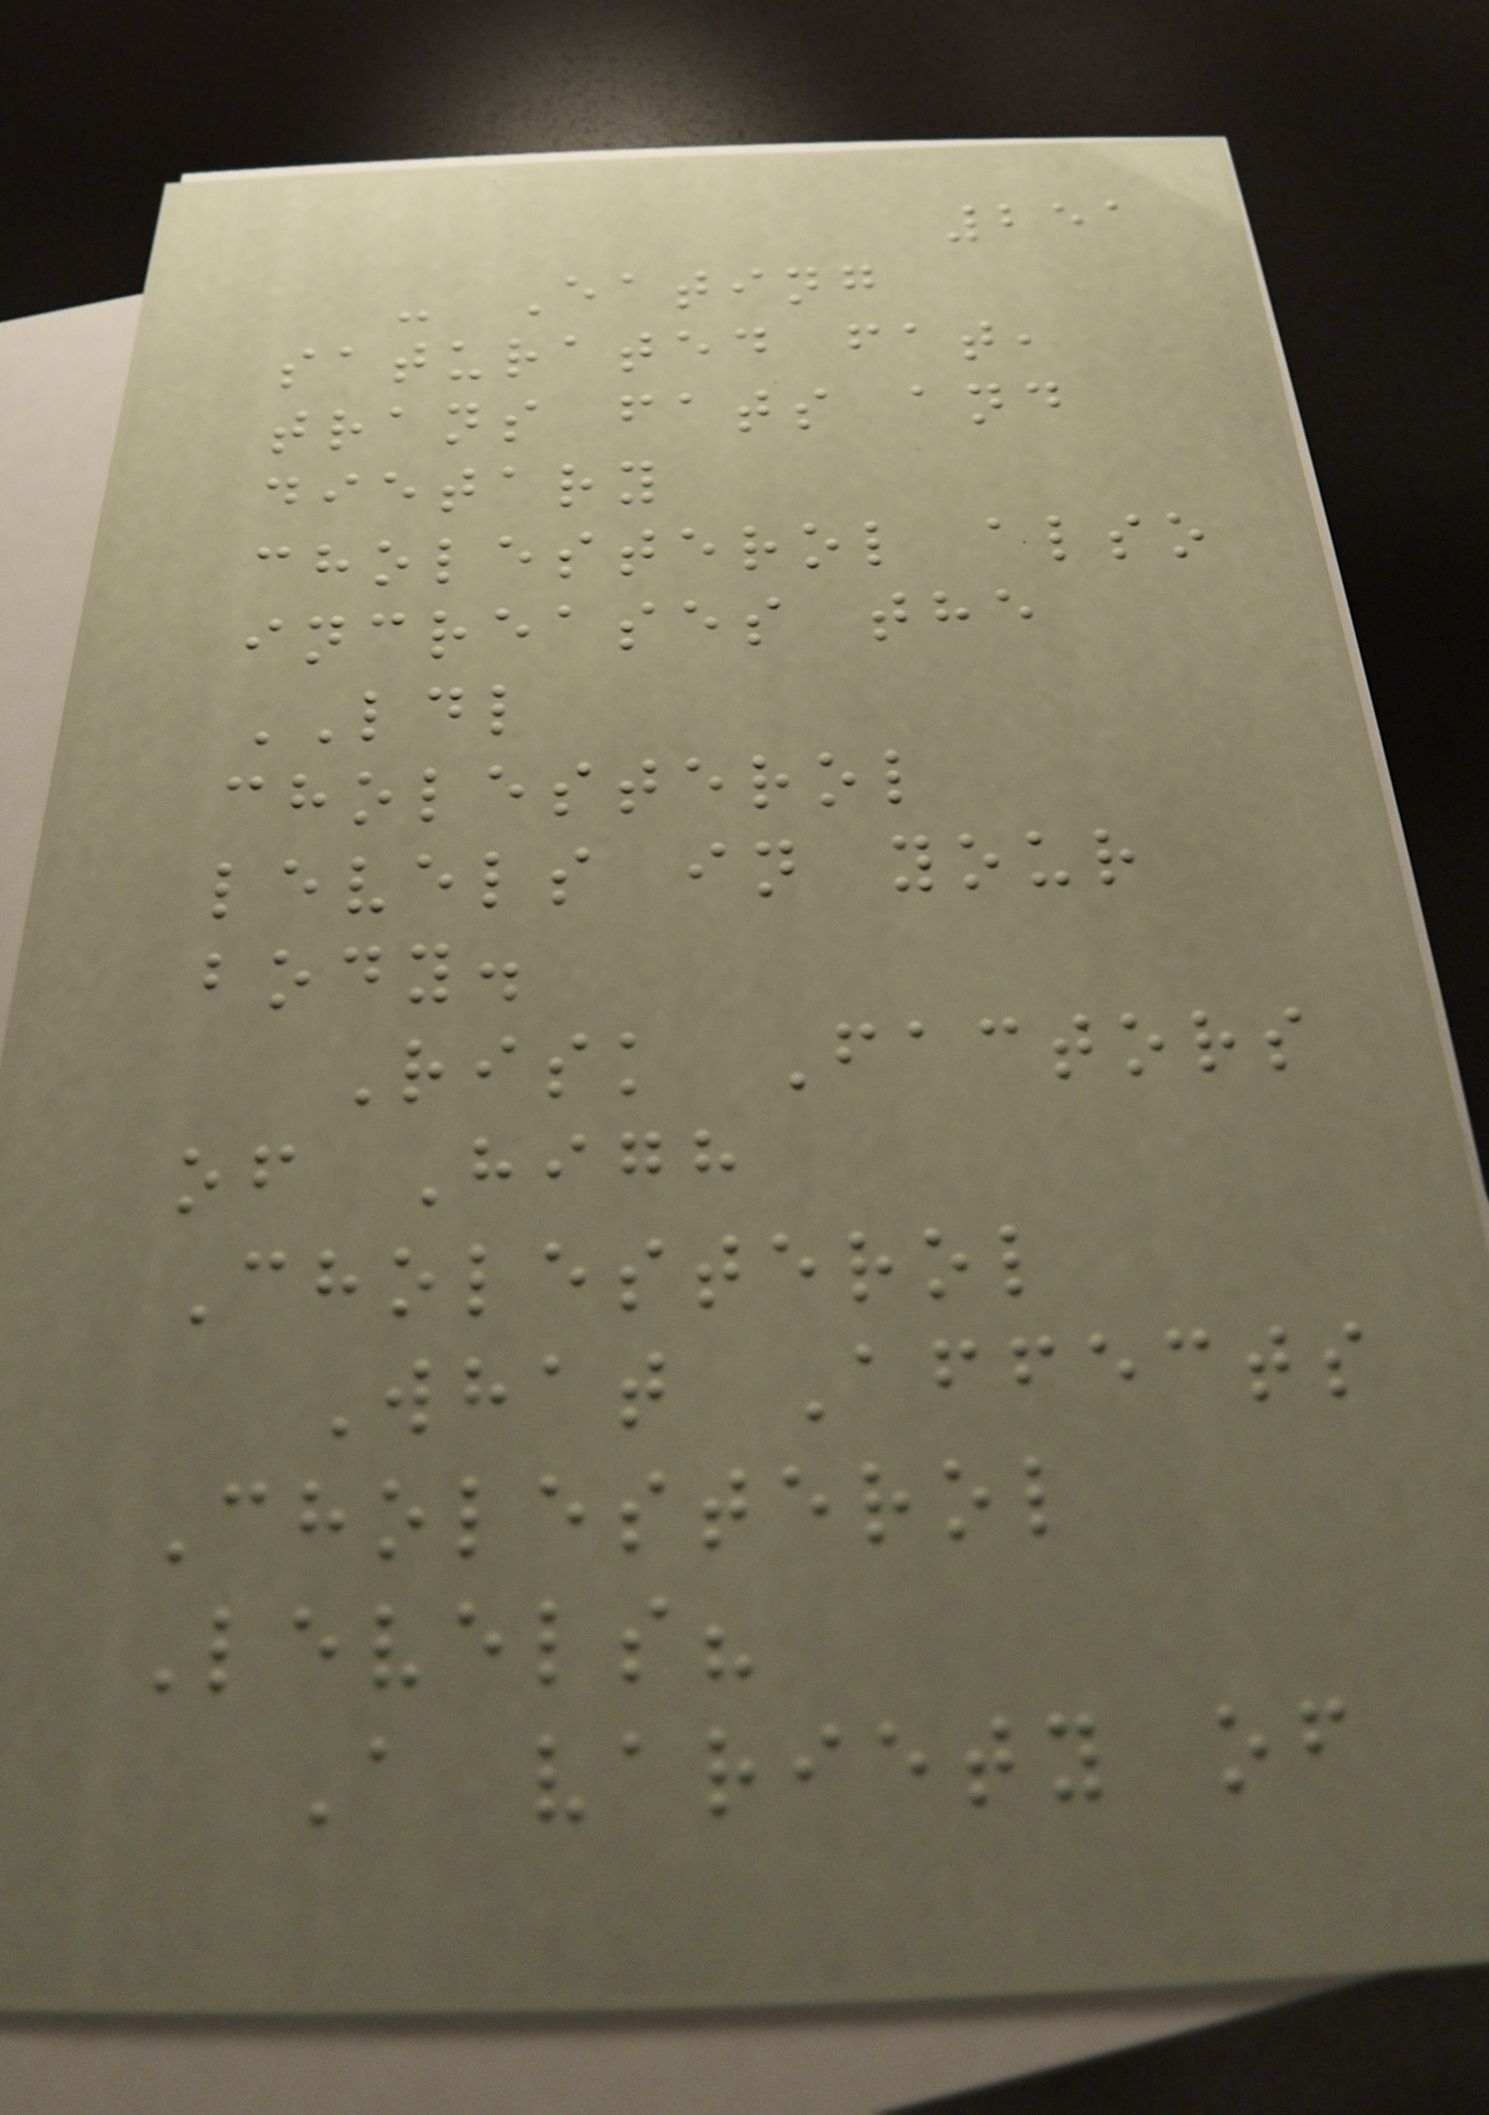251
- Eating
saturated fat,
trans fats and
dietary
cholesterol also
increases the
LDL
cholesterol
levels in your
body.
Risk Factors
of High
Cholesterol
What Affects
Cholesterol
Levels?
A variety of
